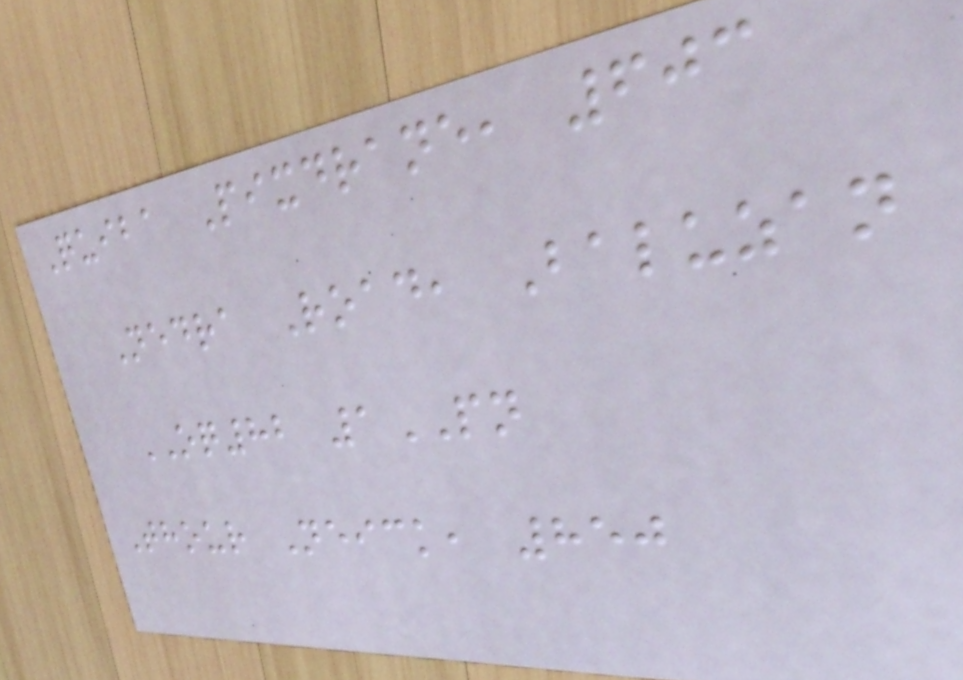Quiba Pixdrane, 603
Nedra Road, Baluzan
OQ82 1PN
Thour Neick, 850
